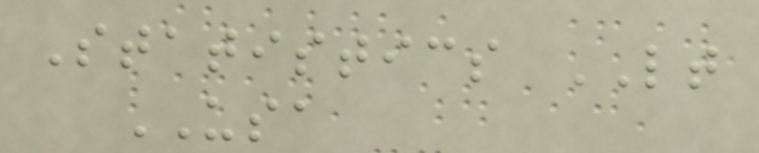Statistics LT
USA
